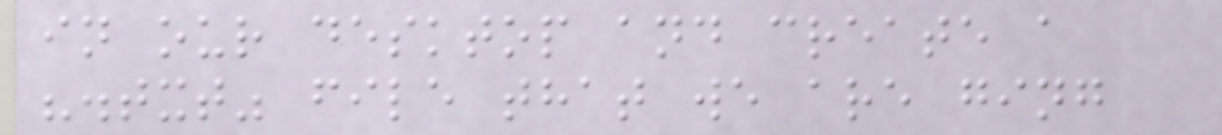in our desktop and create a
".txt" file that we are ging
